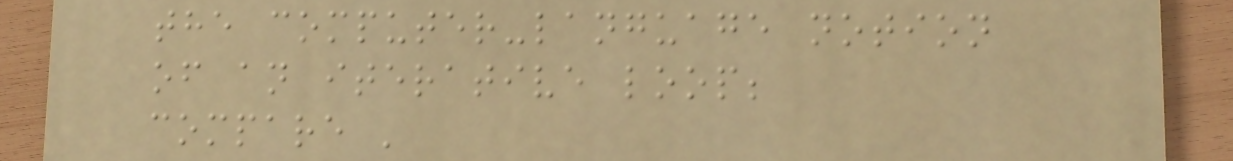the computer-language notion
of an iterative loop;
compare '
